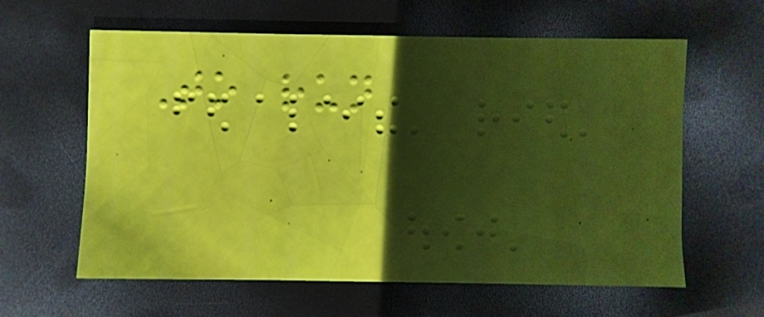To run
